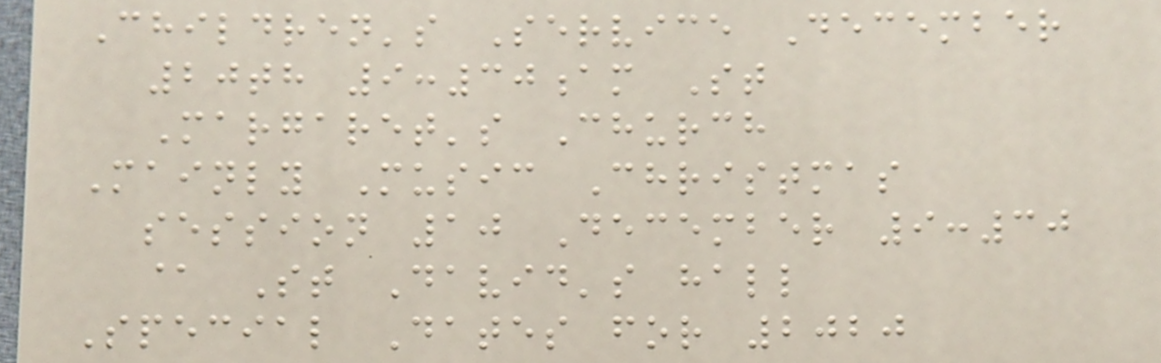Children's Service December
20th 9:30am St
Margaret's Church
Mainly Music Christmas
session 10 December 9:30
@ St David's hall
Special Dates for 2020
